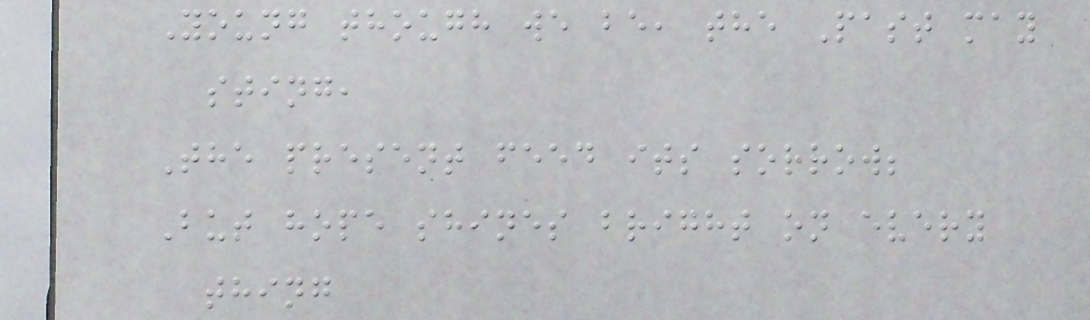Young though we be, the Past may
sting,
The present feed its sorrow;
But hope shines bright on every
thing
